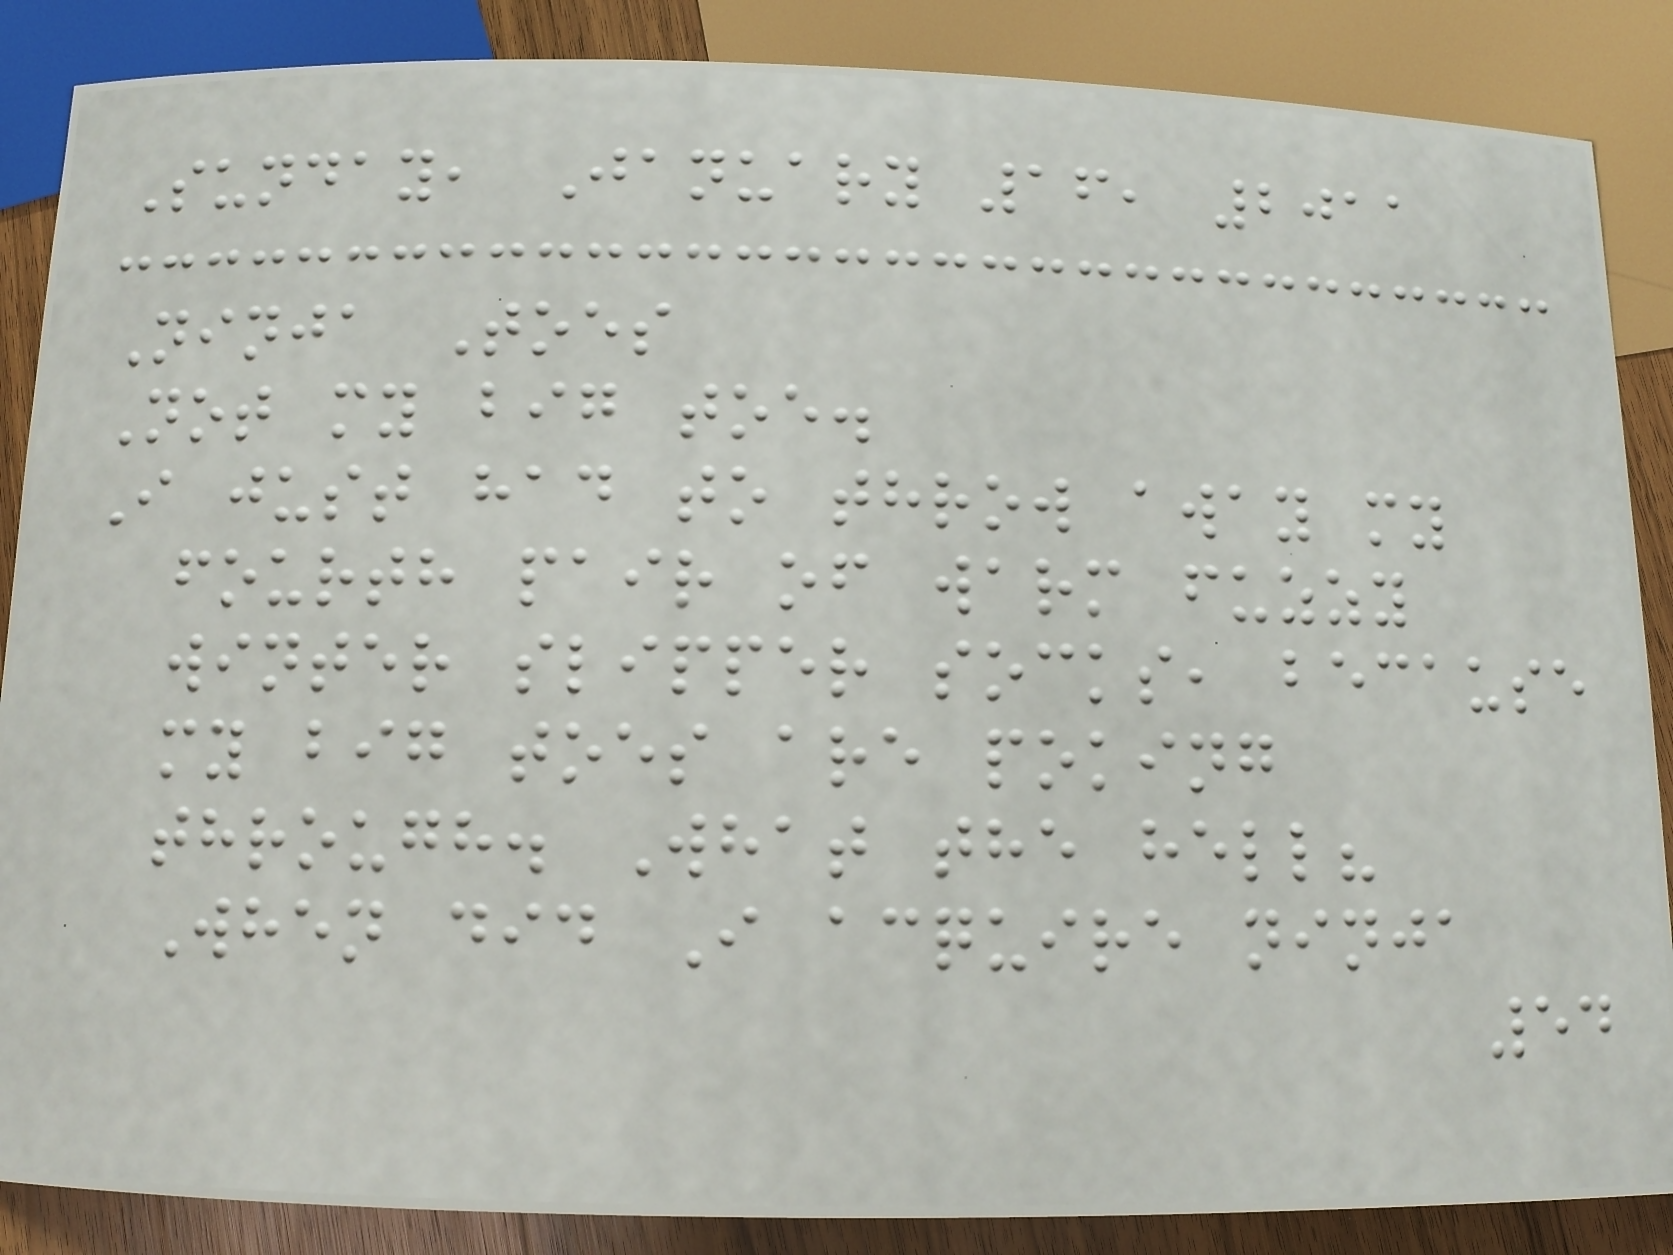Sunday, January 16, 2011
Ninja Toes
Not my big toe.
I just had to throw away my
fourth pair of warm fuzzy
winter slipper socks, because
my big toes are poking
through. What the hell?
When did I acquire ninja
54
